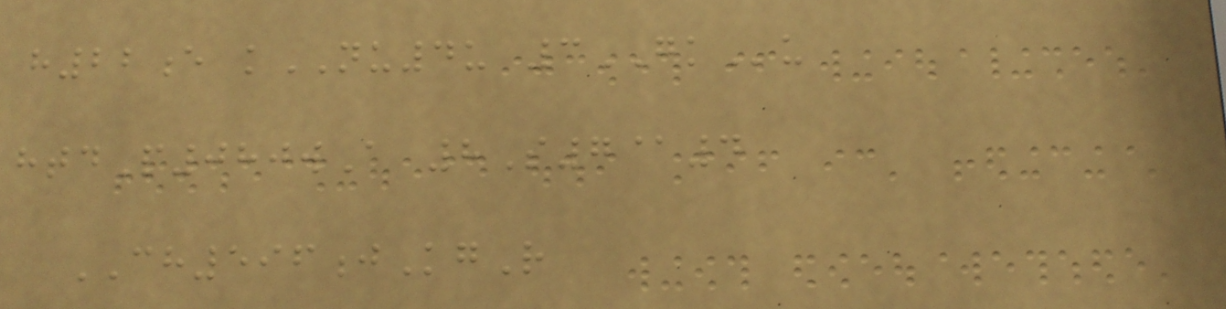h22e kNU4u 3GKu
htdP080wA 8S7@4
CH596jKgR
